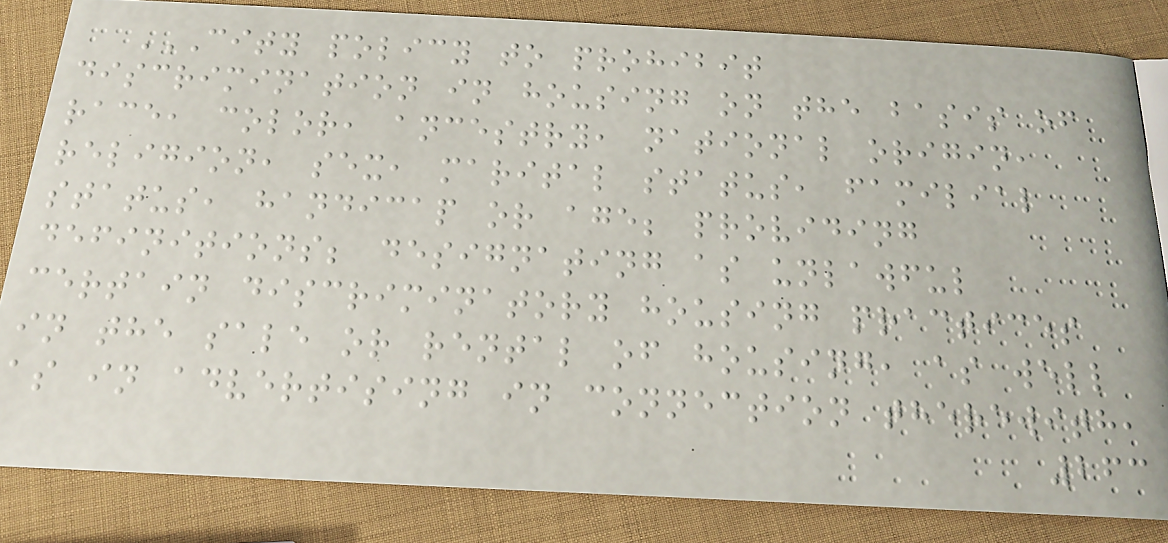CITY POLICY TO PROHIBIT
DISCRIMINATION IN HOUSING ON THE BASIS OF
RACE, COLOR, ANCESTRY, NATIONAL ORIGIN,
RELIGION, SEX, MARITAL STATUS, FAMILIAL
STATUS, HANDICAP OR AGE; PROVIDING
DEFINITIONS; DESIGNATING AS UNLAWFUL
CERTAIN DISCRIMINATORY HOUSING PRACTICES
IN THE SALE OR RENTAL OF HOUSING, AS WELL
AS IN ADVERTISING IN CONNECTION THEREWITH,
263
